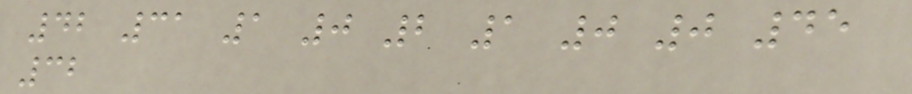42 31 1 0 2 1 0 0 45
32
